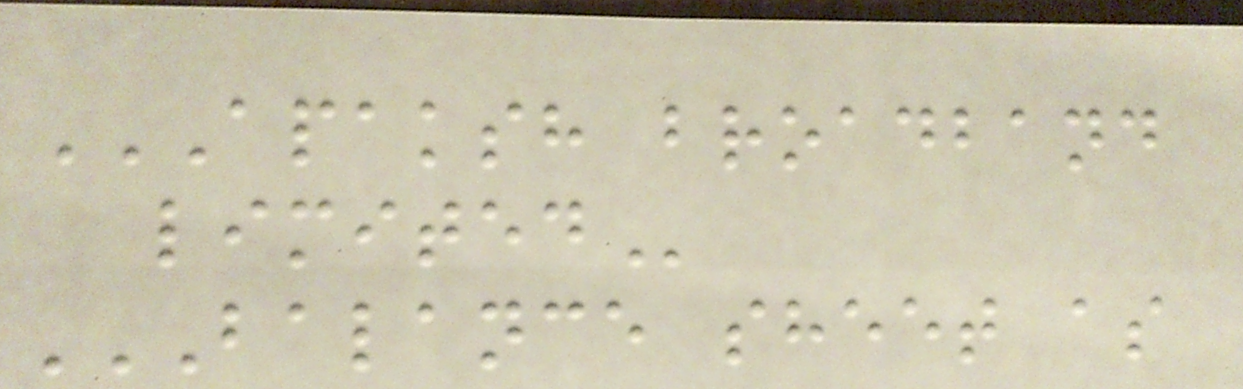APAKSH BROADBAND
LIMITED
BALANCE SHEET AS
